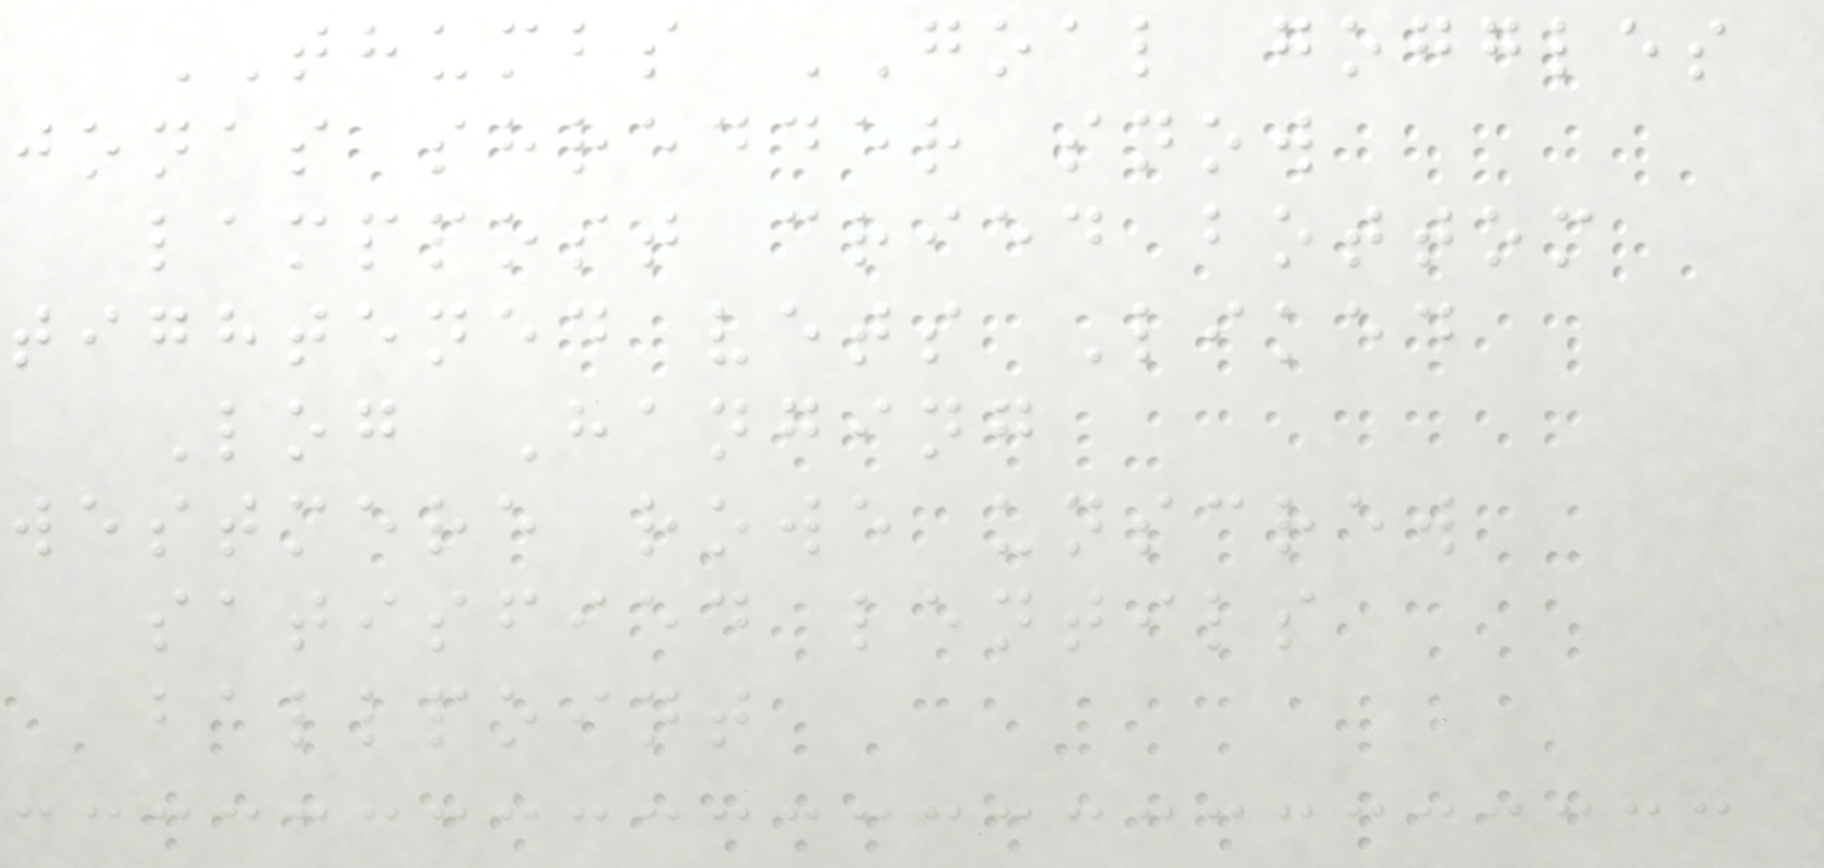THUMBS GOAL goggles
jonas shredder snow
lamppost cried bottom
tightened vets Liked
Log Hanging
westmere rowe unscrew
satisfied lentils
ballpoint
